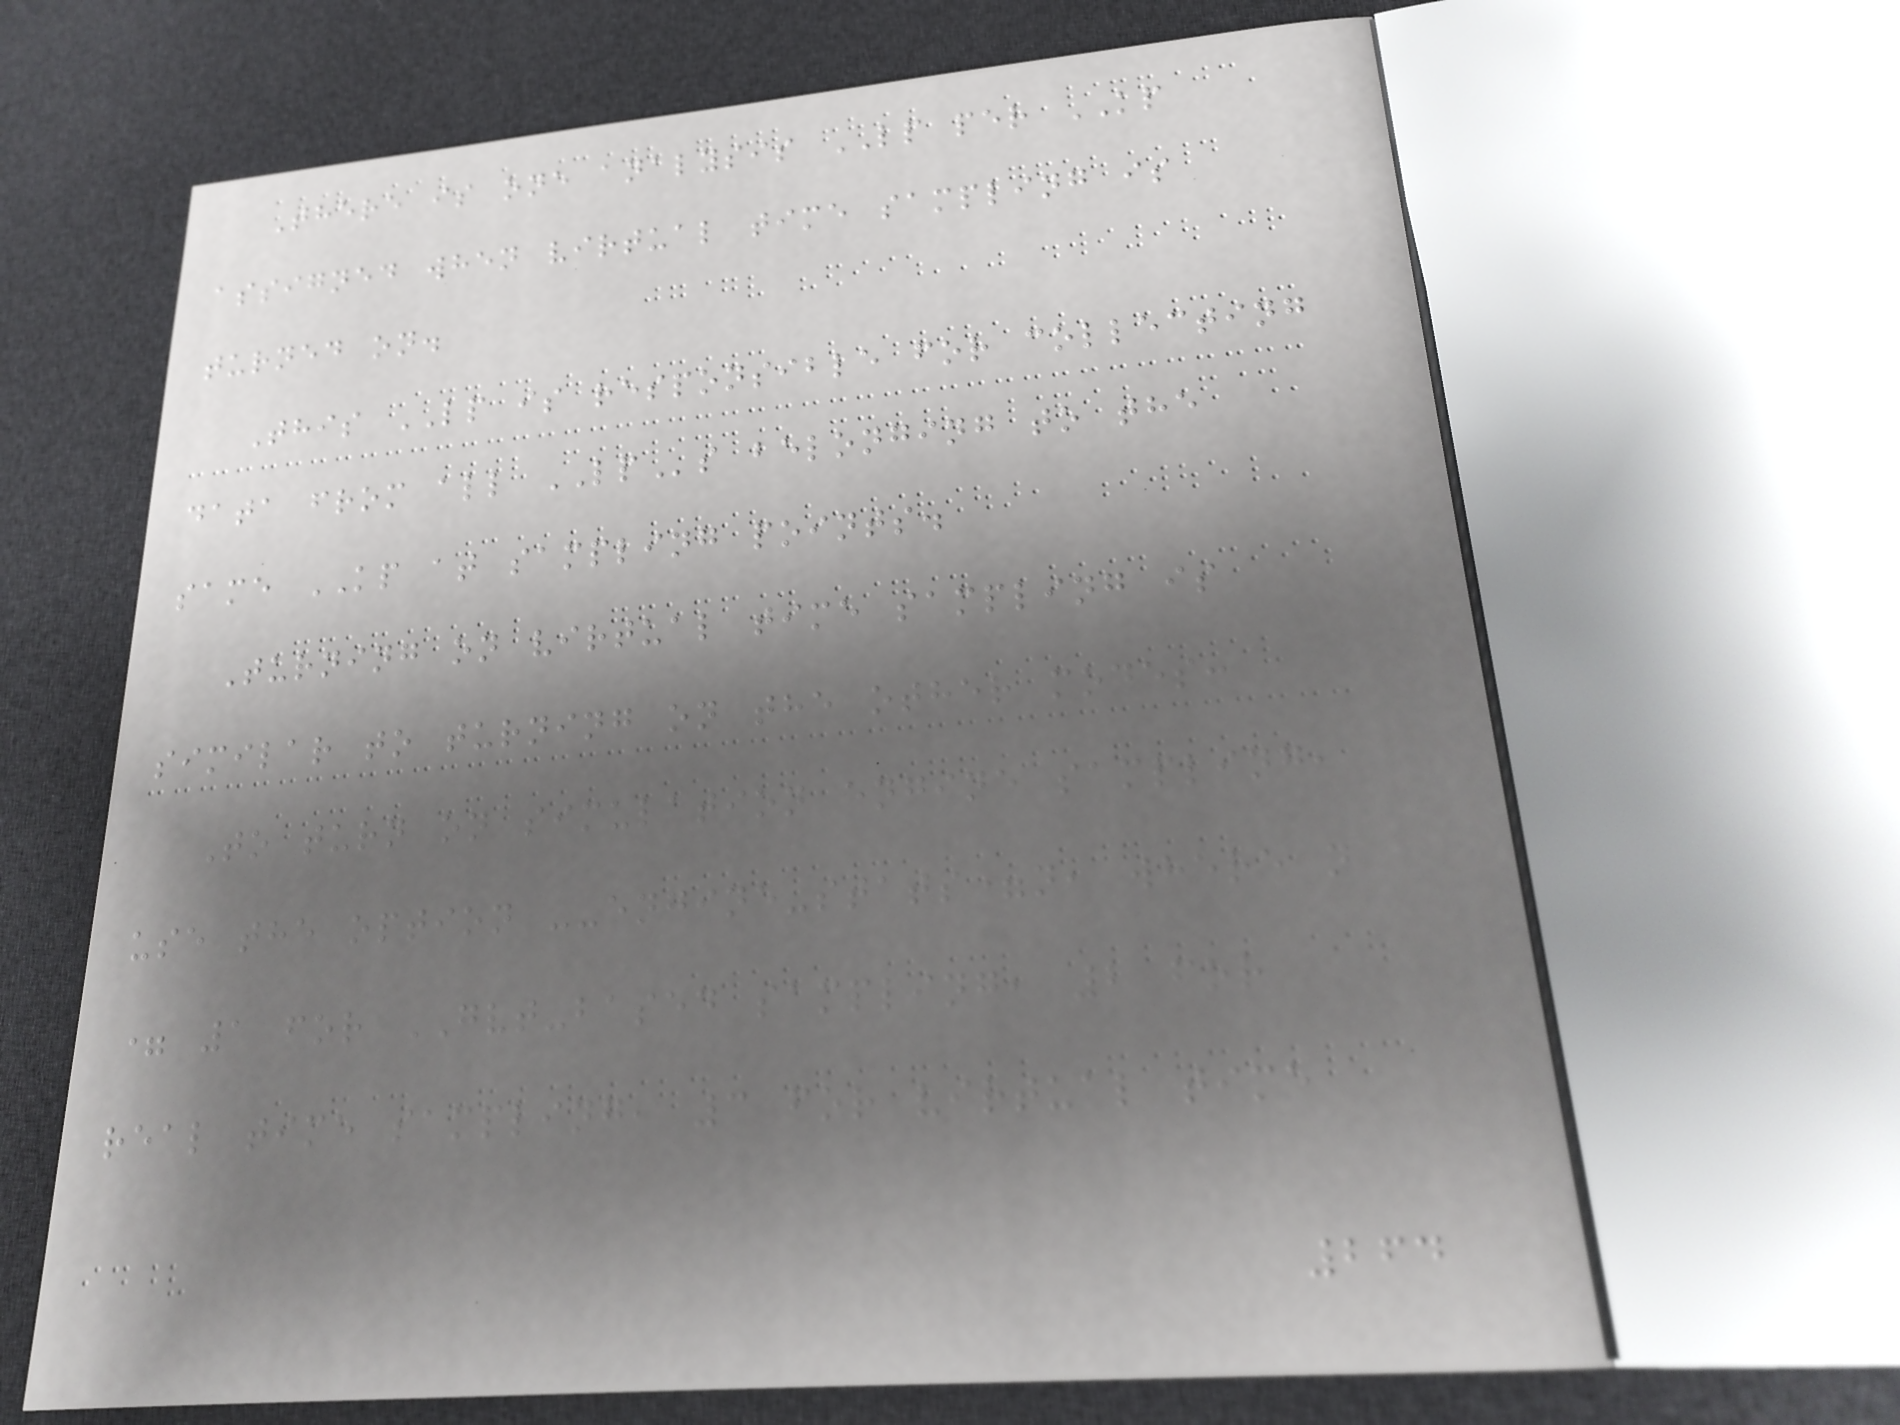There is one analysis LP per KP
assigned when virtual time sampling is
turned on.
This LP is responsible for collecting
data from all LPs belonging to the
same KP at sampling points.
Turning on virtual time sampling is
similar to turning on the other modes:
To turn on simulation engine sampling,
use the option --engine-stats=n, where n
= 1 for GVT-based sampling, 2 for
real time sampling, 3 for virtual time
264
